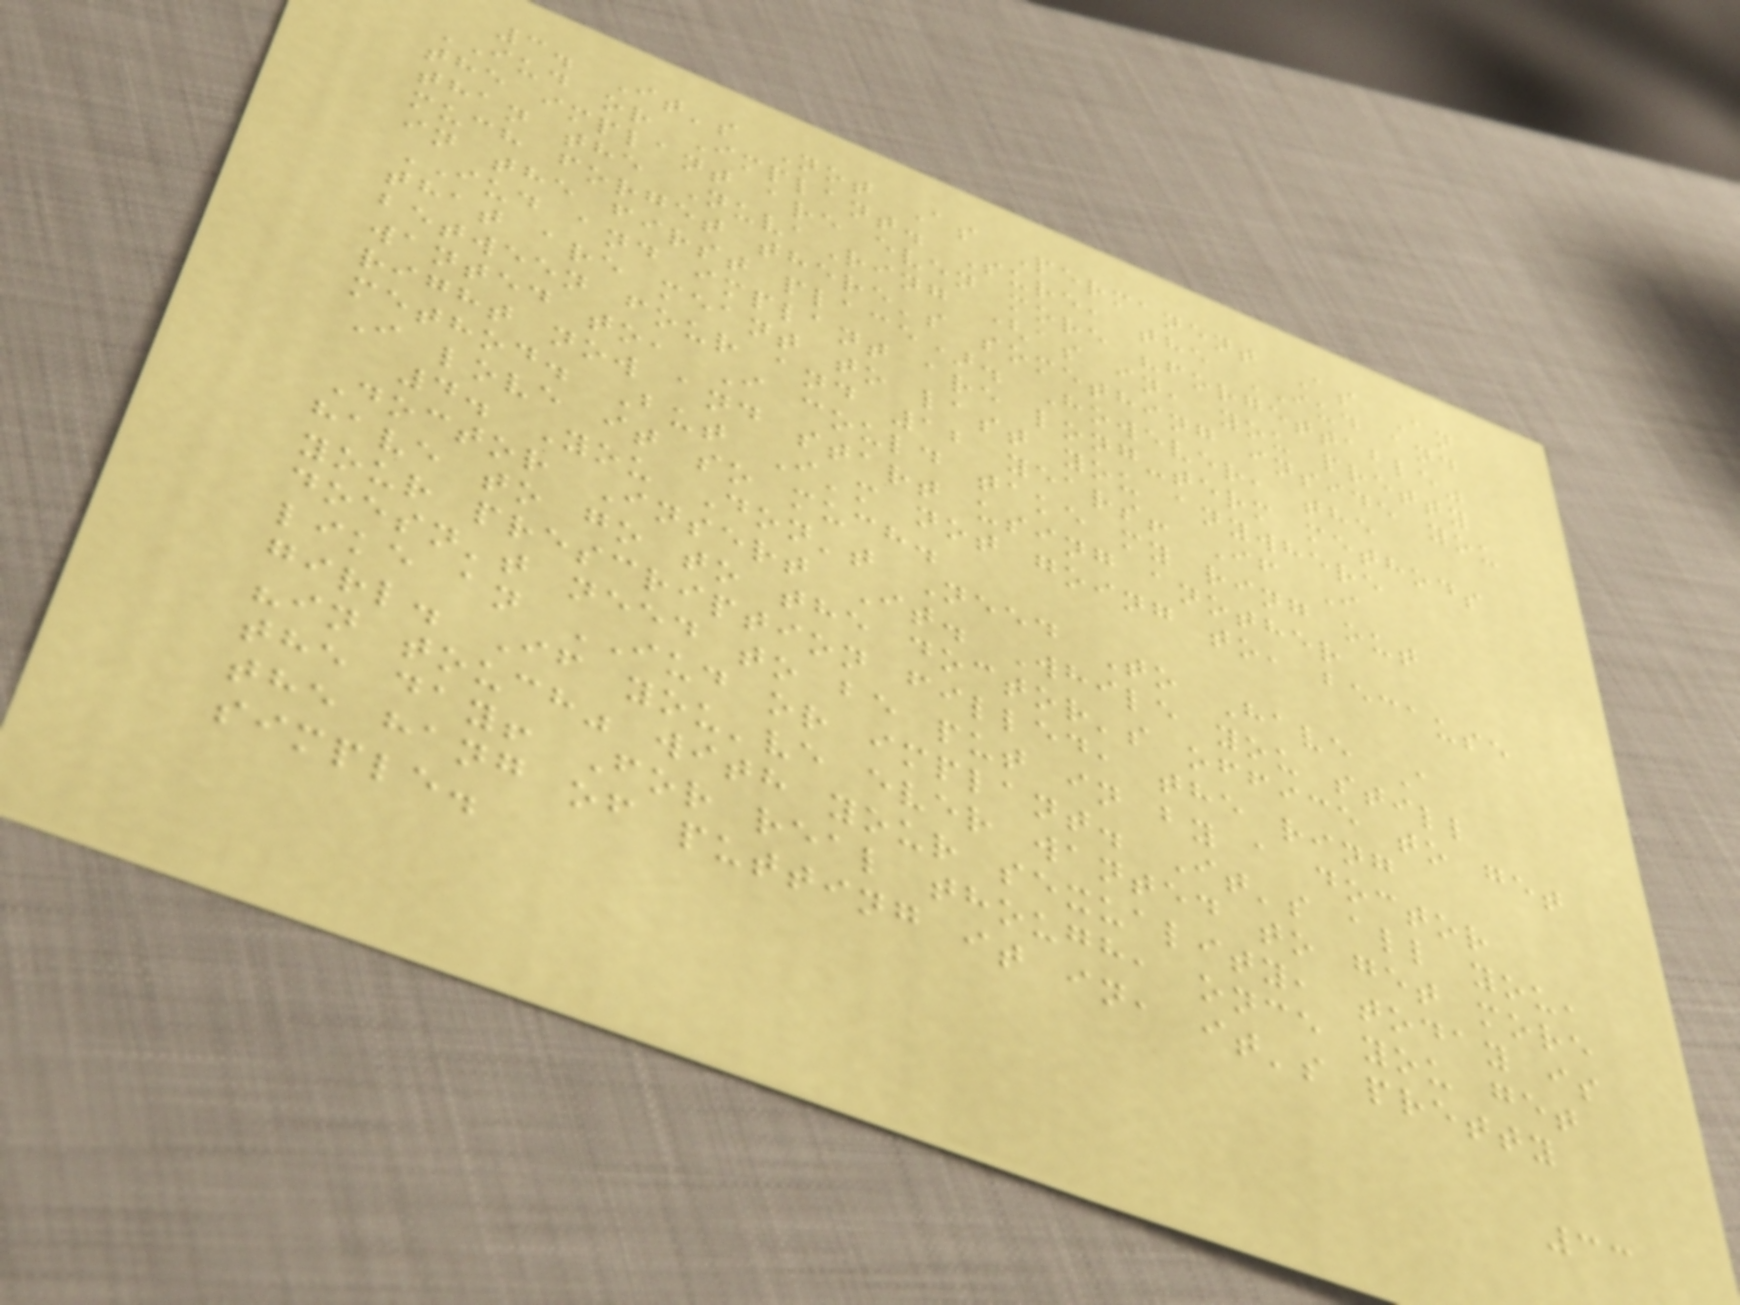3. It's Not As Permanent As An
IUD or Implant. Sure, the IUD and
the implant are even more "forgettable"
than the NuvaRing (as in, you pretty
much forget there's something inside you
in the first place). However, the
IUD and implant are long-term methods
that are meant to last you anywhere
between four and 12 years! If I
wanted to, I could take my ring out
right now and start using another
method. But I'm not going to, because
I love it so much.
4. You Don't Need To Have A
Doctor Insert It. While you still
have to go to the doctor's office to get
your prescription filled, the ring
doesn't need to be put in by a doctor
like an IUD or implant. It's all you,
girl. If you've ever wanted to get more
"in touch" with your sexuality, today is
the day! For real though, once you get
the hang of putting it in, it's pretty
simple.
33
